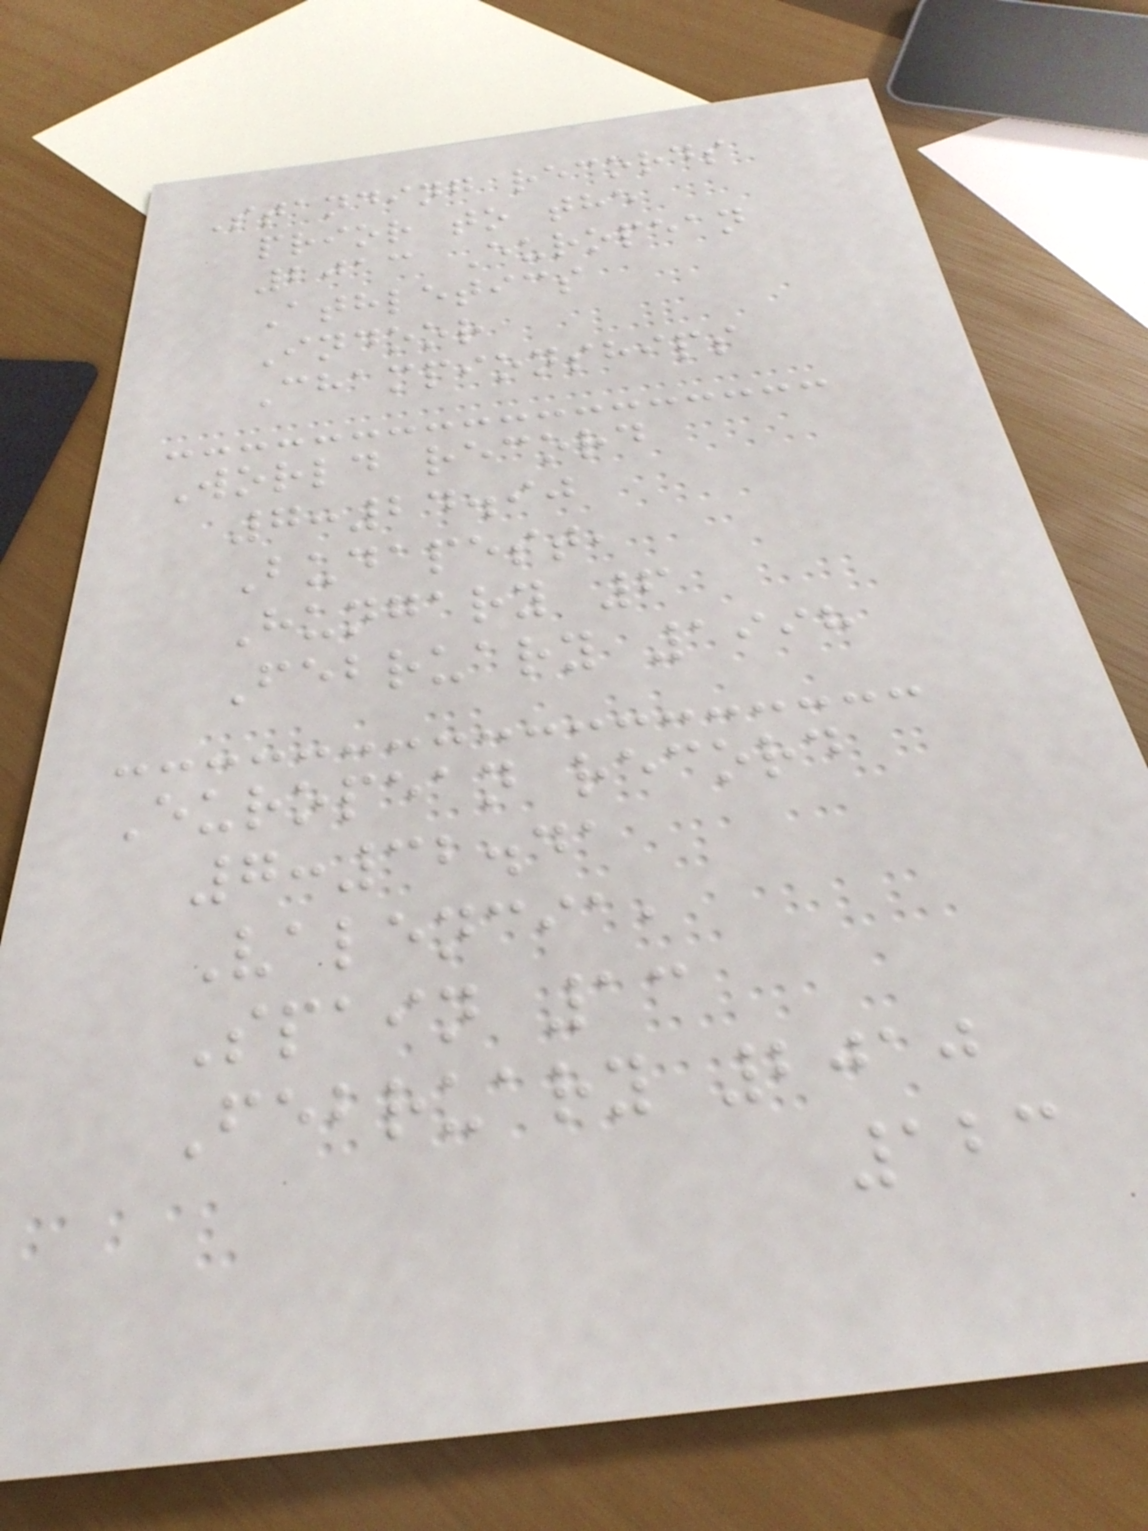Standing records
prior to the
2013 European
Athletics
Indoor
Championships
World record
7:24.90
Budapest,
Hungary 6
February 1998
European record
7:32.41
Valencia,
Spain 13
February 2010
123
